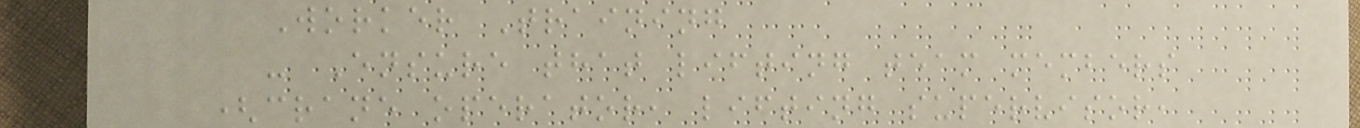Worker Training
- Ensure that lifting team members
(crane operator, lifting supervisor,
